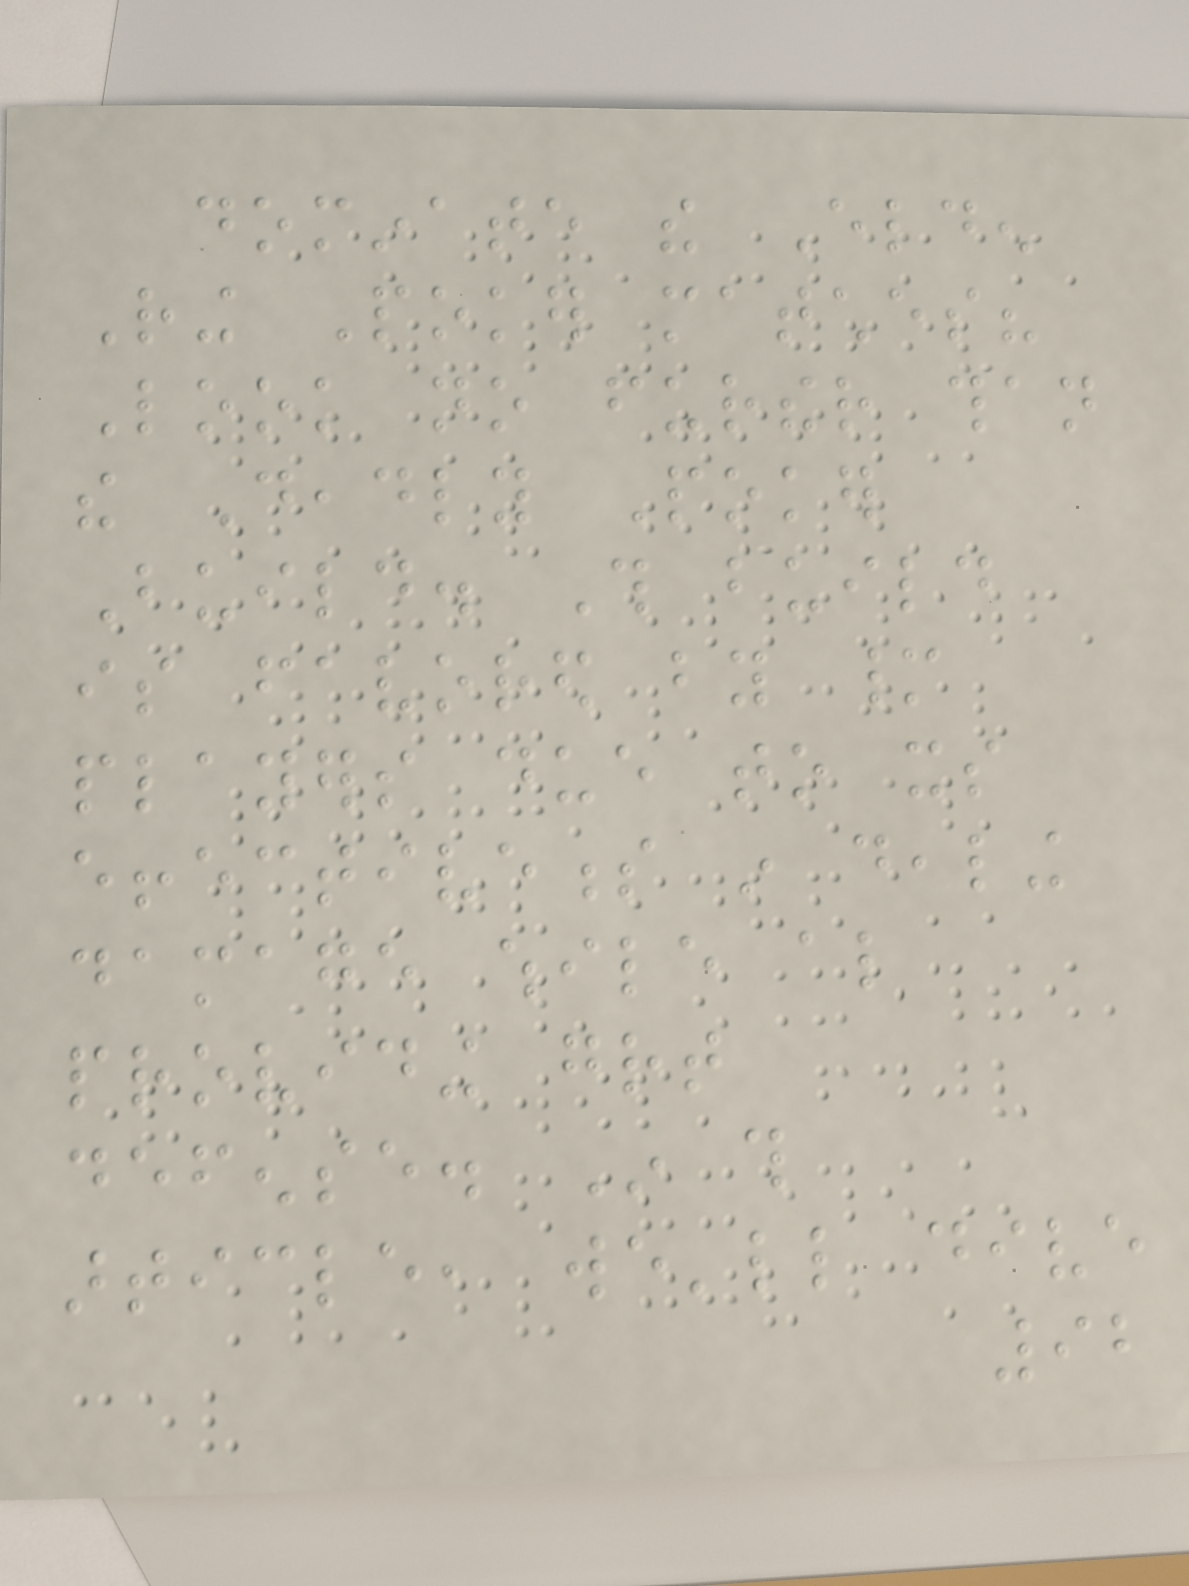dominate the Elden
Ring Poker matches?
Look no further than
the Deadly Poker
Build. This build
is favored by many
players due to its
effectiveness in dealing
damage while also
providing great
defense. In this
article, we'll dive
92
